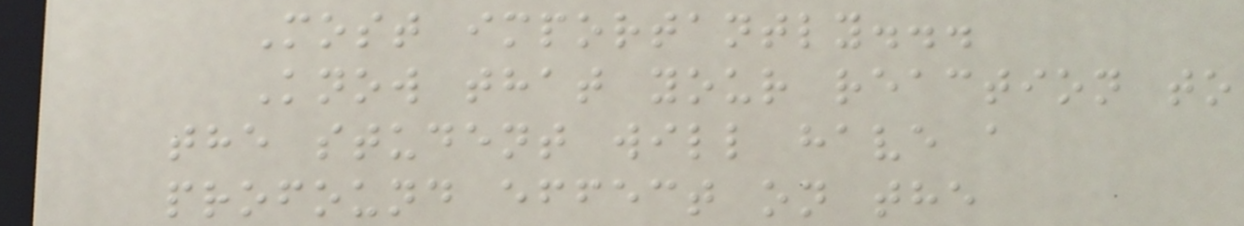Most importantly...
Know that your reaction to
the student will have a
profound effect on the
